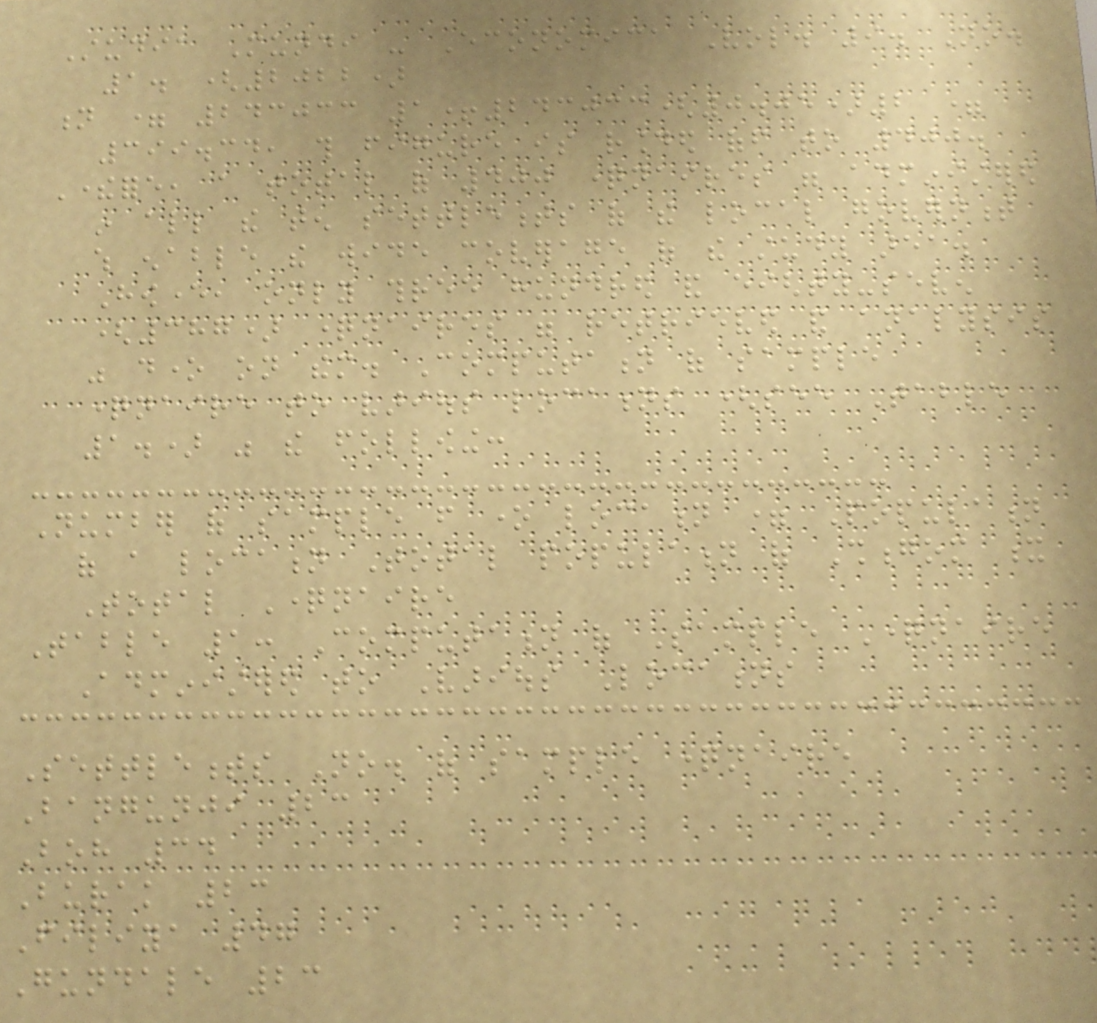Studia Mundi - Economica Vol. 9. No.
1. (2022)
n = 243033 1+243033(0.05)2 =
399.34, this figure is rounded off to 400.
Therefore, a total of 400 questionnaires were administered
in all the ten settlements of the local government
which enable the wide coverage of the study area.
However, only three hundred and eighty-seven
(387) questionnaires were retrieved and analysis
was done on them. Computation of sample
questionnaire to various locations (see Table
1.) was the following:
Number of sample from one location = Population
of a location Total population of Shongom x
Total Questionnaire
Table 1: Computation of Sample Questionnaire
Administered to Various Locations
Settlements No. of sample questionnaire
Bangunji 23
Boh 34
Burak 23
Filiya 47
Gundale 23
